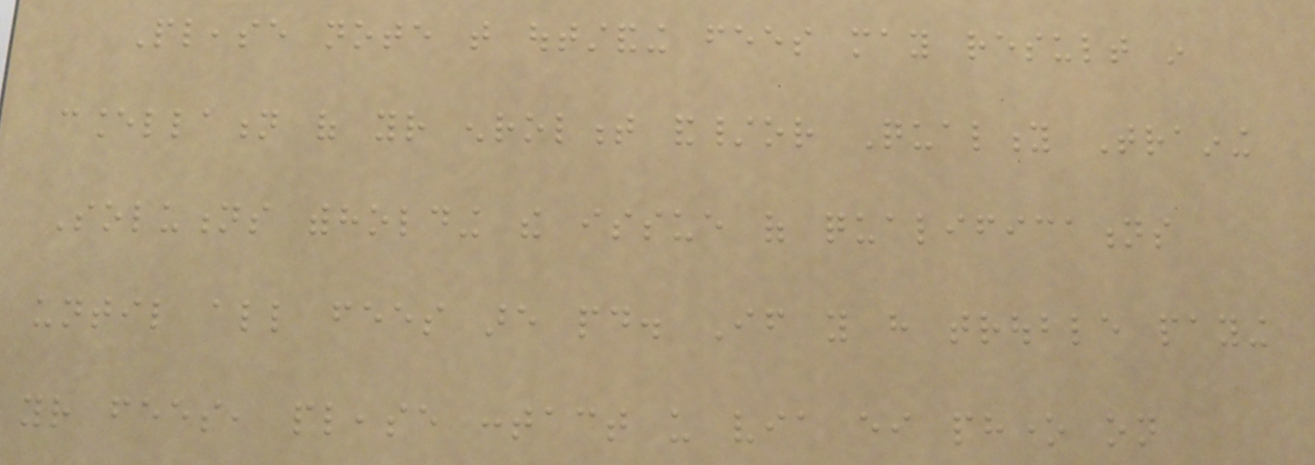Please note that outstanding fees may result in
cancellation of your enrolment and/or Quality Training
Solutions withholding the issue of qualifications
until all fees are paid. If you have trouble paying
your fees, please contact us via either phone on
